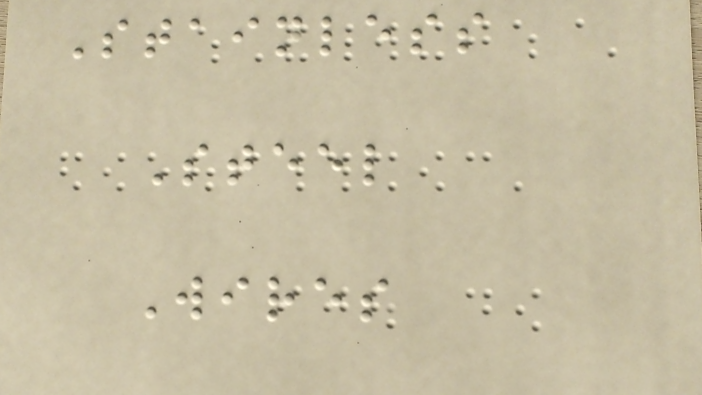Stainless
Steel
Wires
